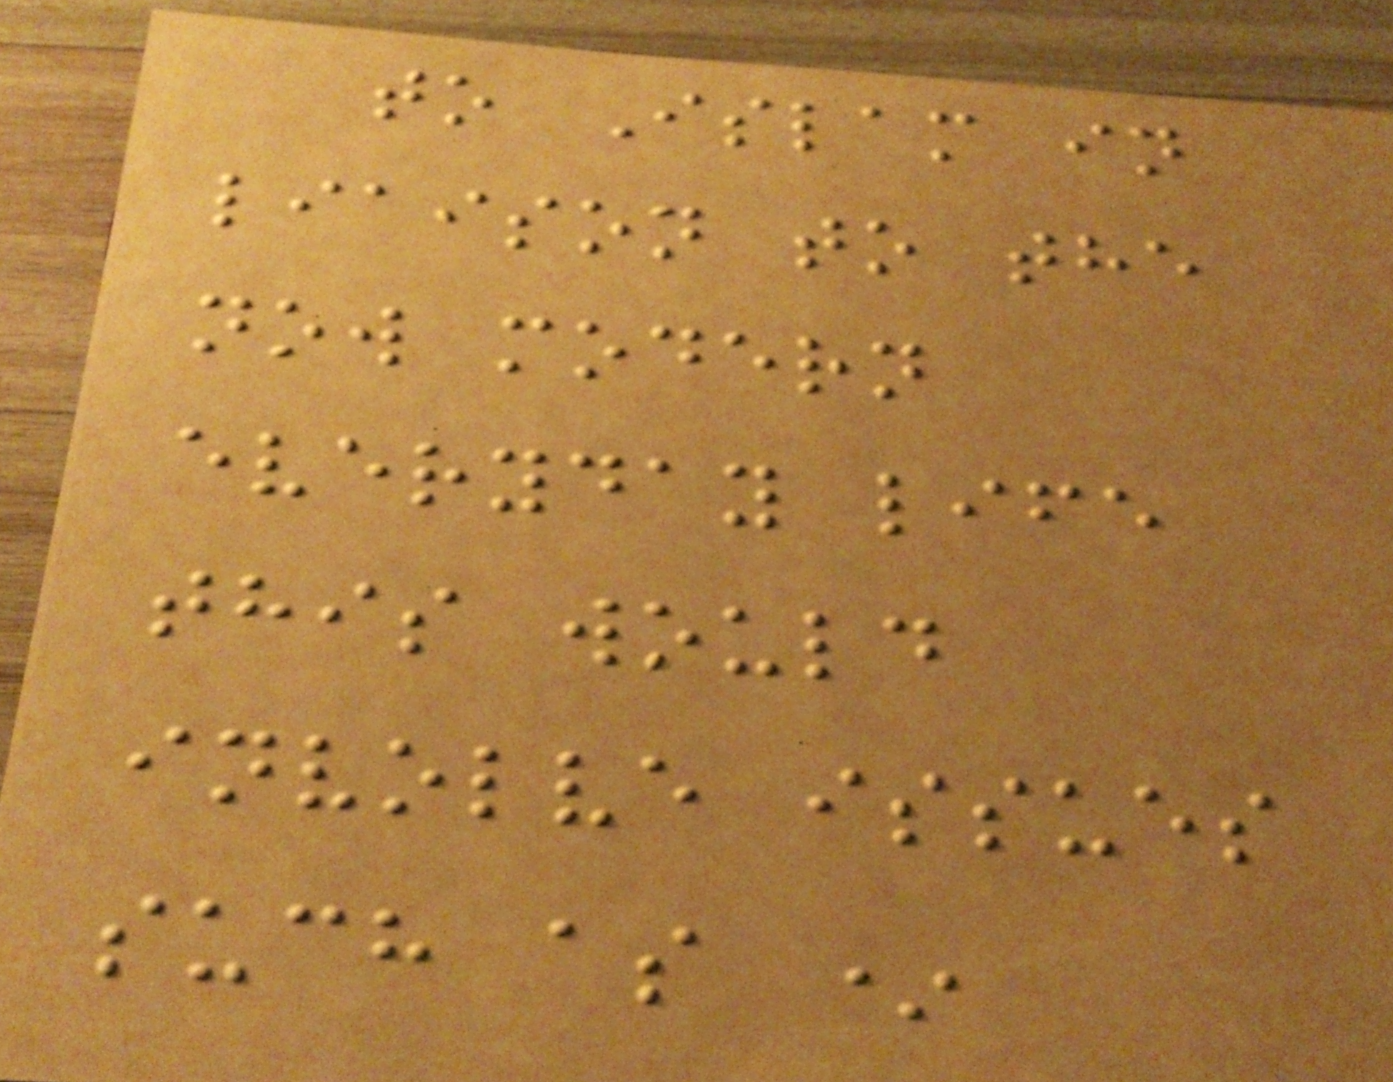to Islam in
liaison to the
now modern
everyday life
this would
involve issues
such as *
